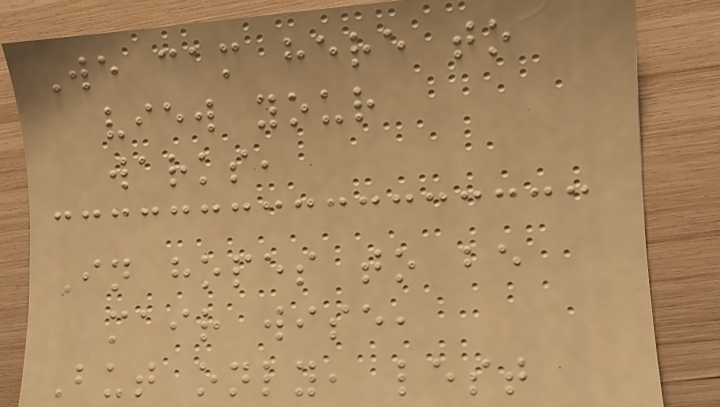We cam here to
view your
warks,
In hopes to be
mair wise,
But only, lest
